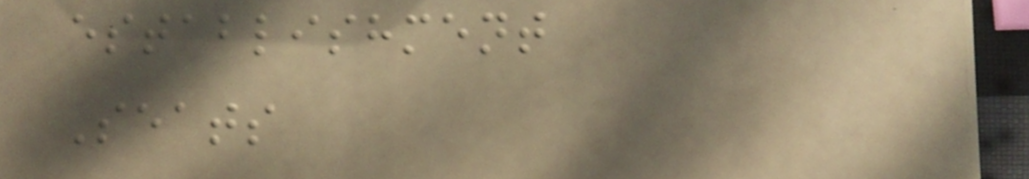establishment
Seats
